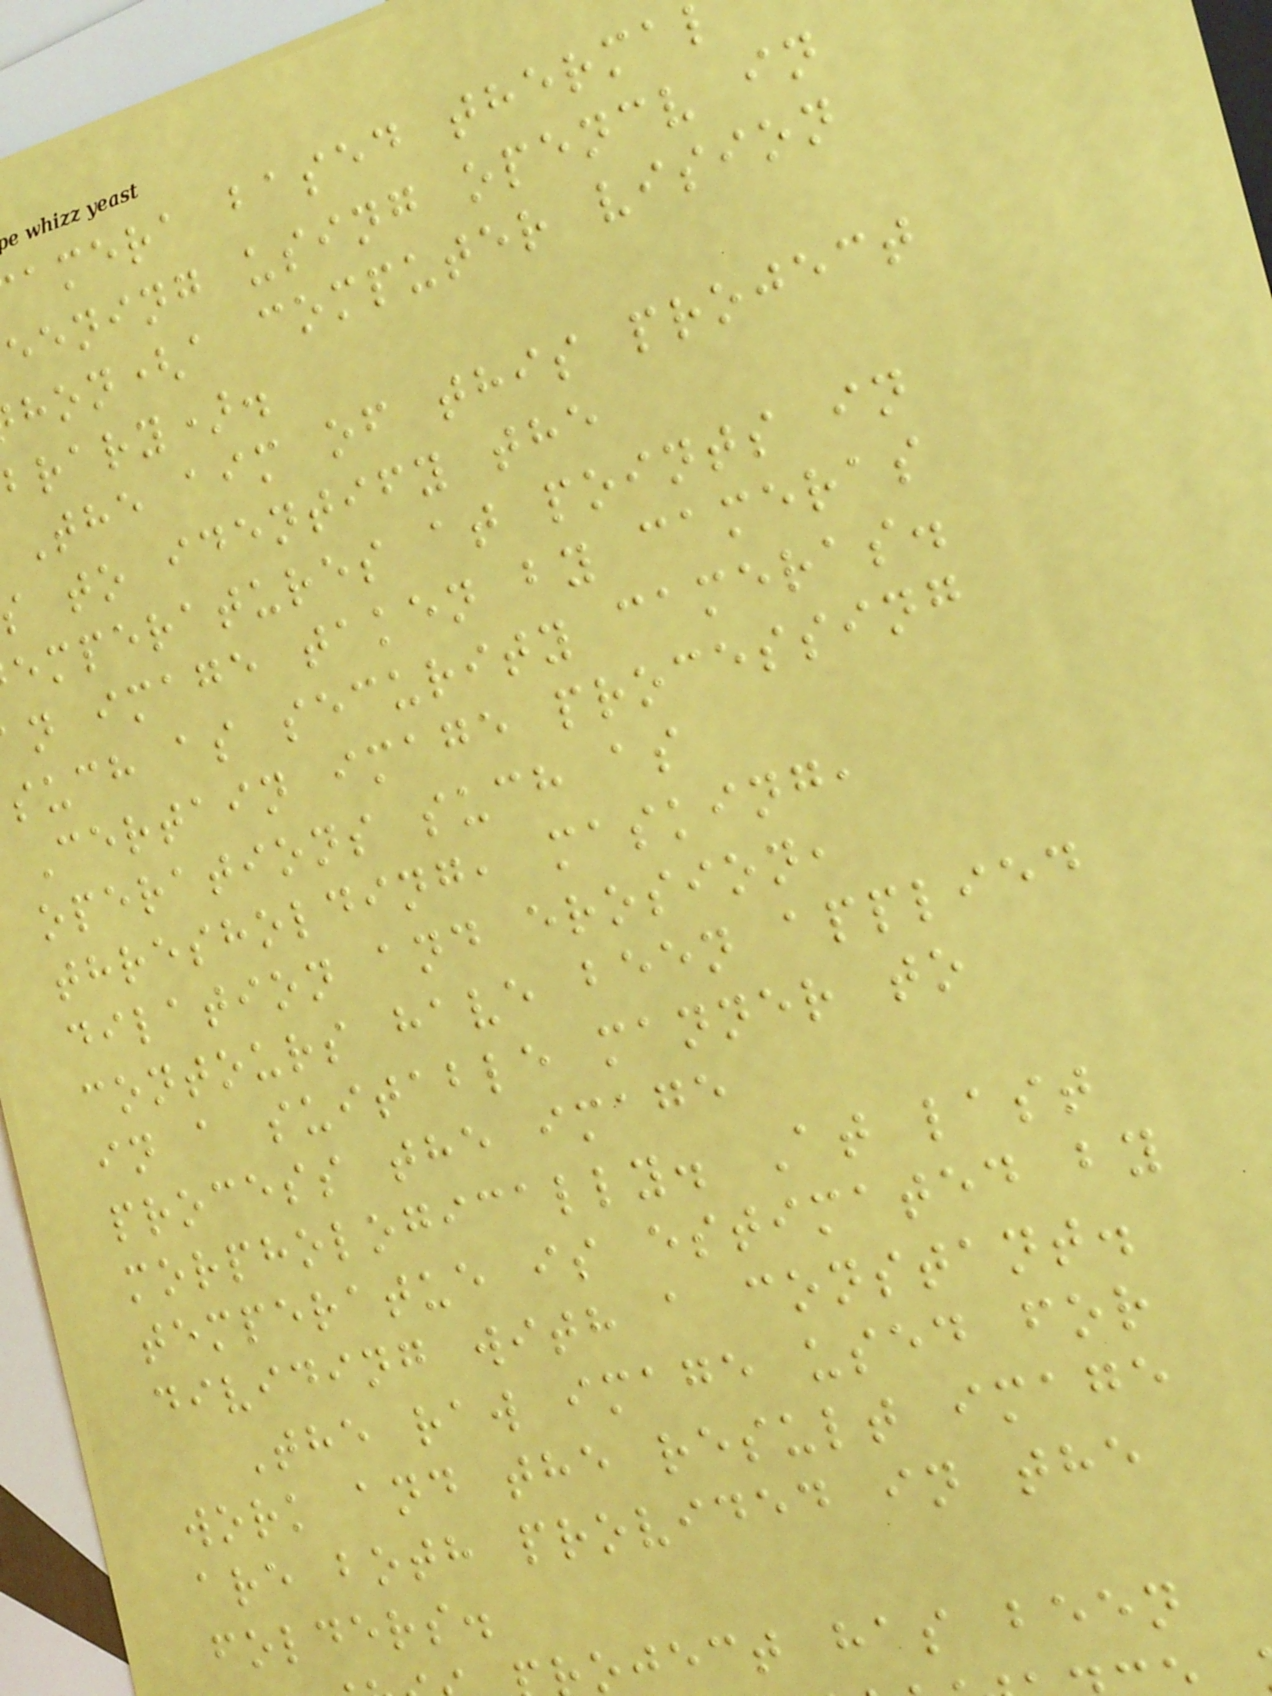amera based therma
eening using opencv in
hon(a computer vision
brary).
The aim of this project
to identify the
emperatures at points in
n image taken by cameras
such as security cameras.
Certain image processing
operations such as
thresholding, masking,
dilation and erosion,
contours have been applied
in a suitable manner to
process the image
morphologically. At last
temperatue is estimated by
dividing with a constant.
The raw image used for
work and the result image
are both provided in the
folders.
oject has been
